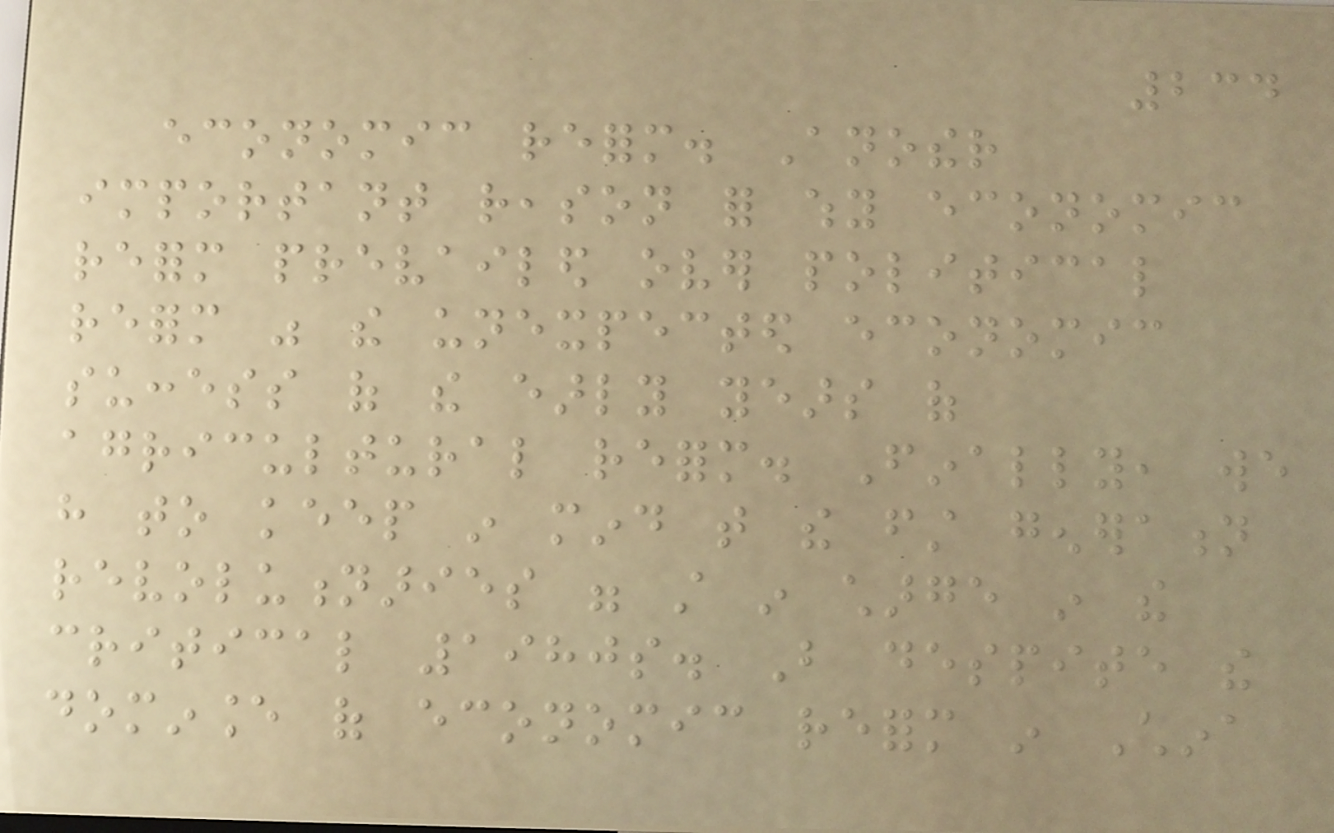234
economic reform. Another
important reason for why economic
reform prevailed over political
reform was the unexpected economic
success of the early years of
agricultural reform. Finally, we
have to keep in mind that the first generation
revolutionaries were still in charge in the
critical 1980s. But despite the
dominance of economic reform in China
